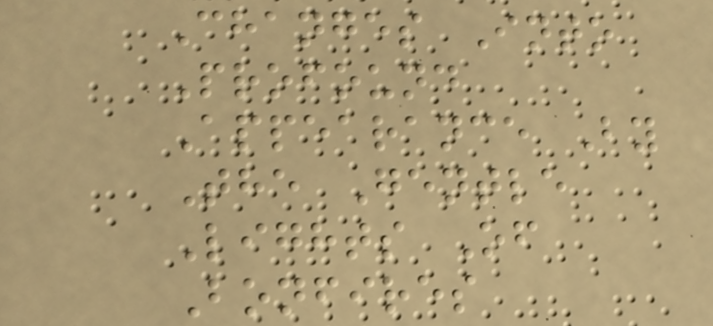Changes Into
Profound
Appearance By
The Gentle
Lights Of
Bonfires
